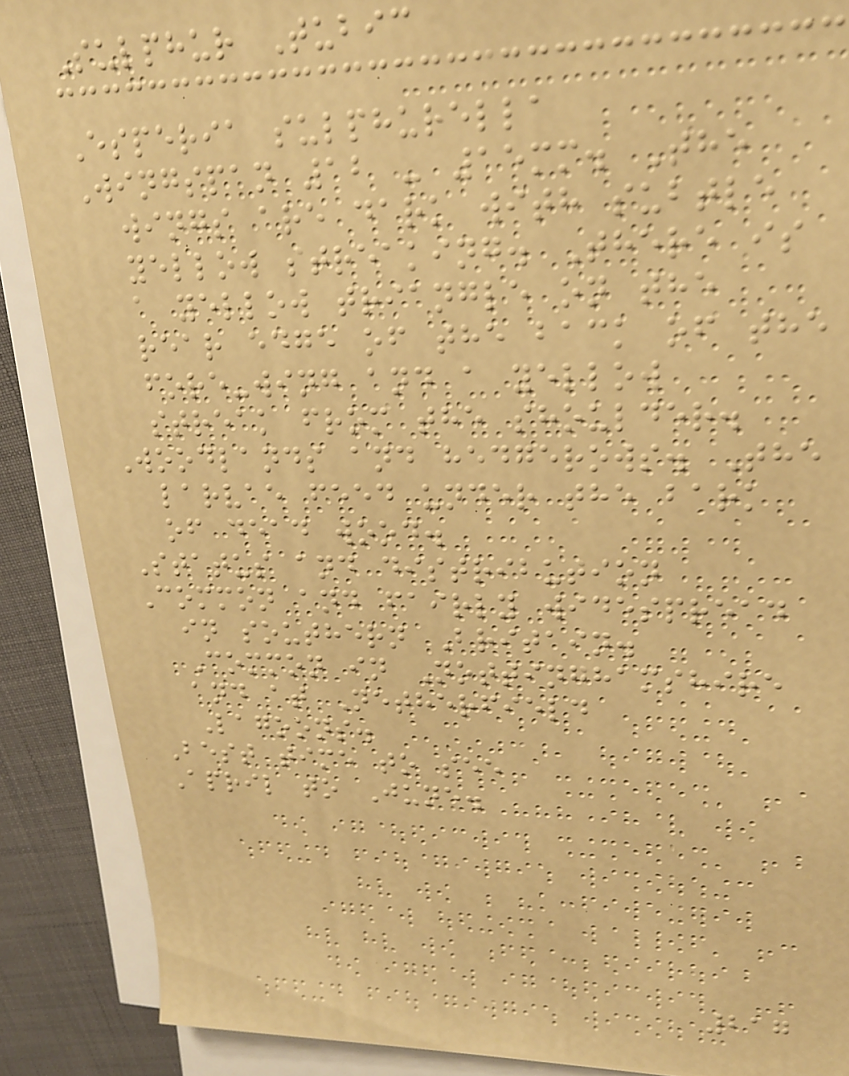Sulphur Tubic
Esperia sulphurella
Wingspan 12 - 15mm. The
wings are dark with subtle
yellow streaking. There is
a yellow triangle on the
rear edge of the back of the
fore-wing and a yellow
streak from the shoulder.
Woodlands and hedgerows. The
larvae feed under the bark
of dead wood.
Status and distribution
Common and fairly widespread
in southern Britain.
Common in Nottinghamshire
and at Netherfield
Lagoons.
Best time to see
April to June.
217
